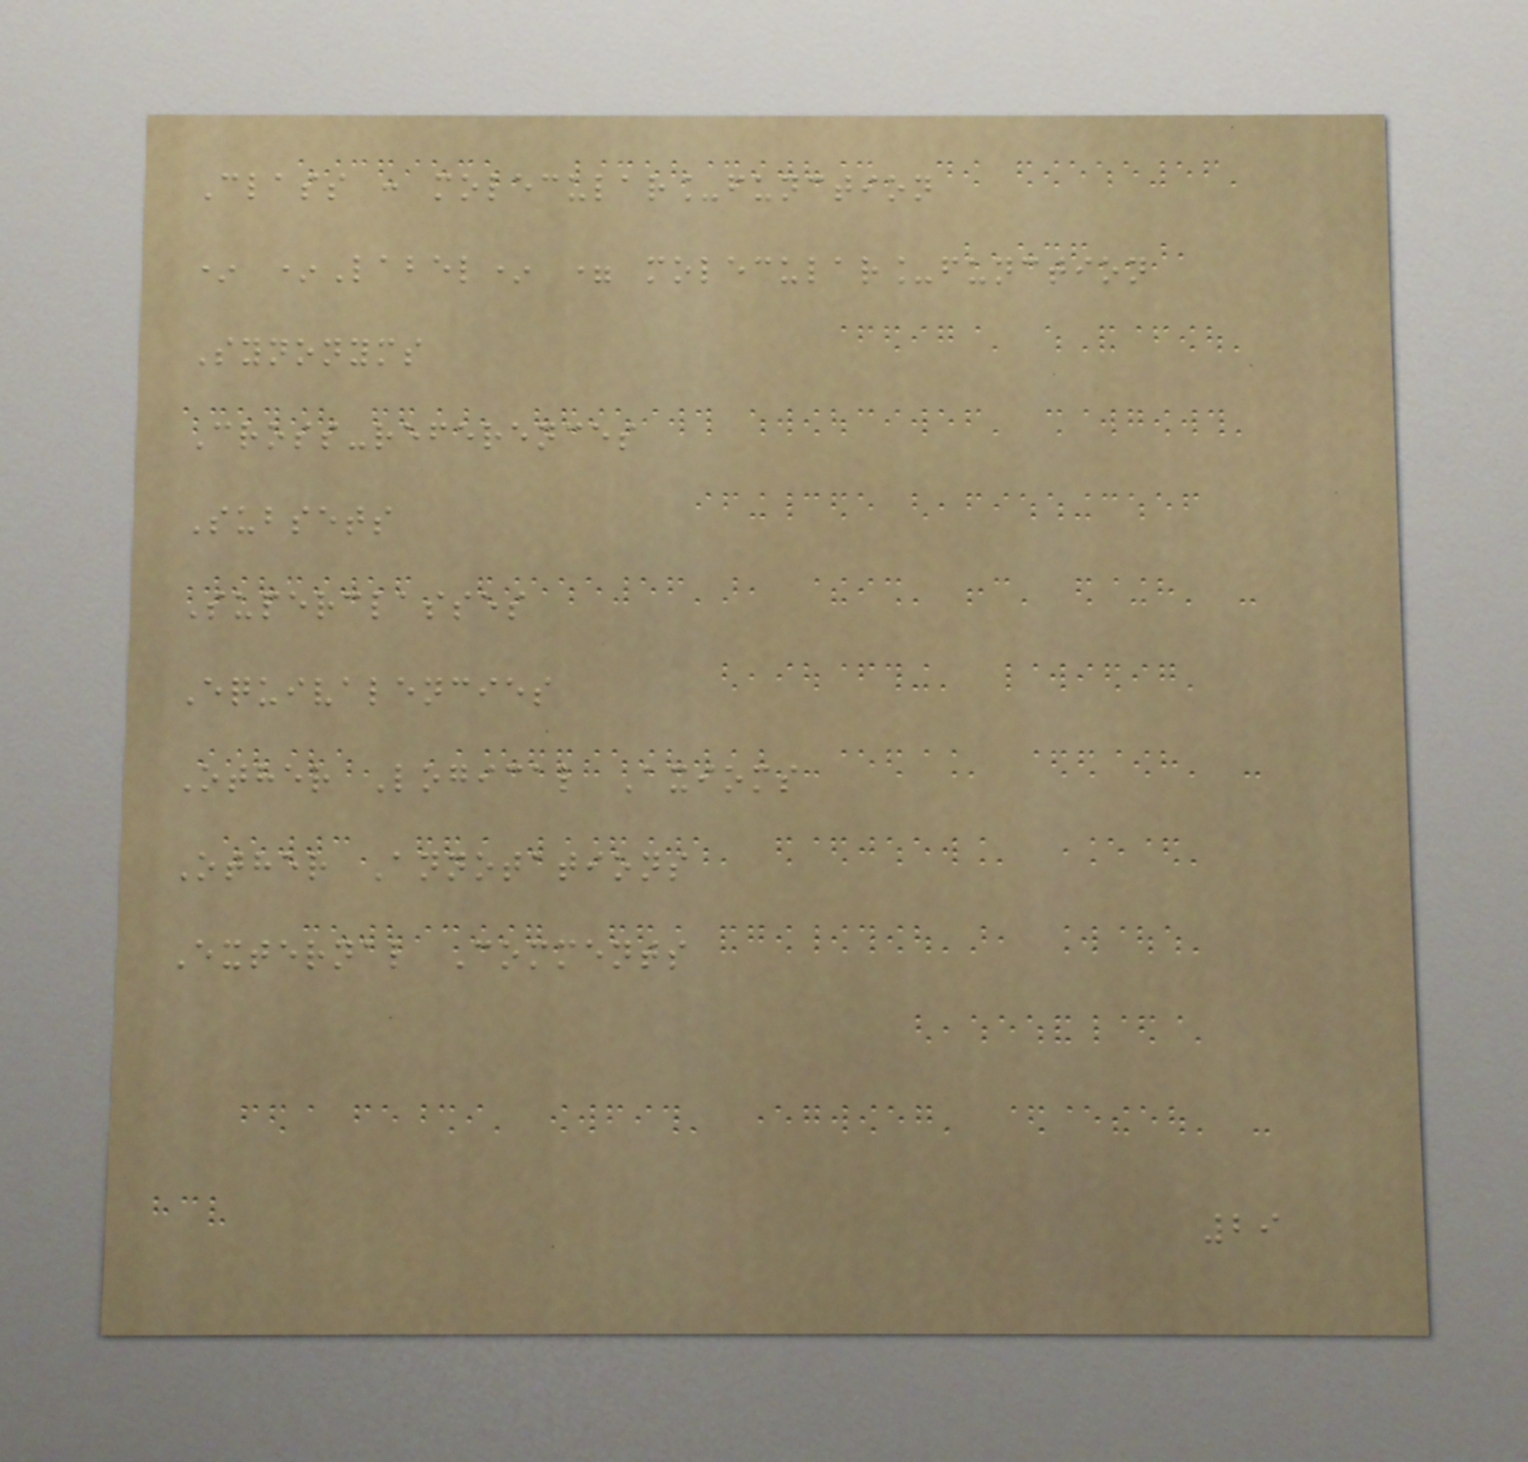Class : molecular_function
* *Label* = molecular_function
Synonyms
Cross-references
Subsets
Superclasses
Equivalencies
Other Logical Axioms
Other Annotations
External Comments
29
